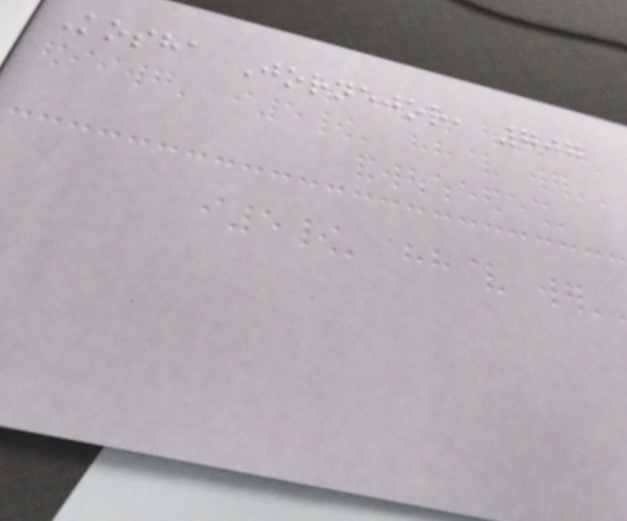Kosha Jornejor, 707
